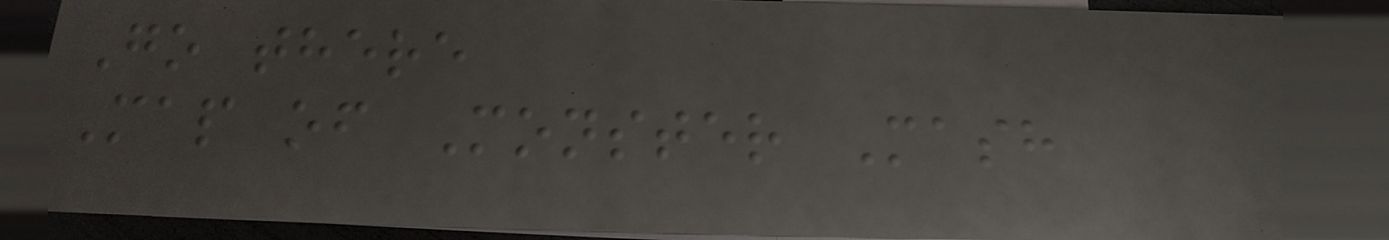Go there
Map of Monster Mash
